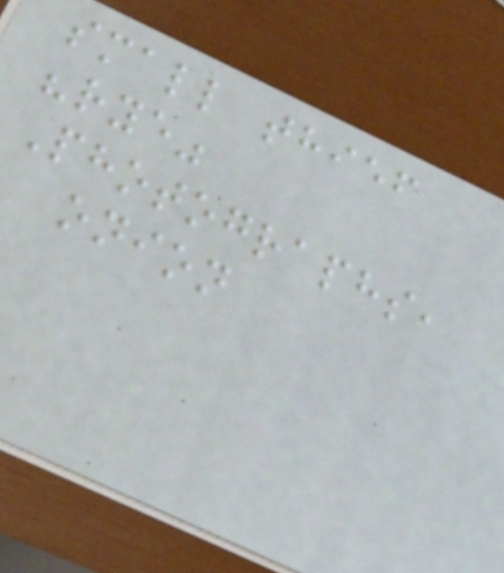small thief
"rye"
Photographs,
onion
